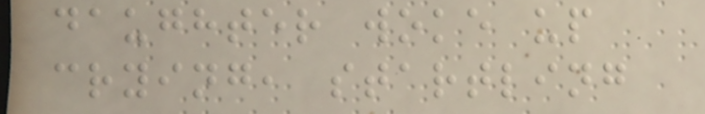daughter woke up
crying, startling
